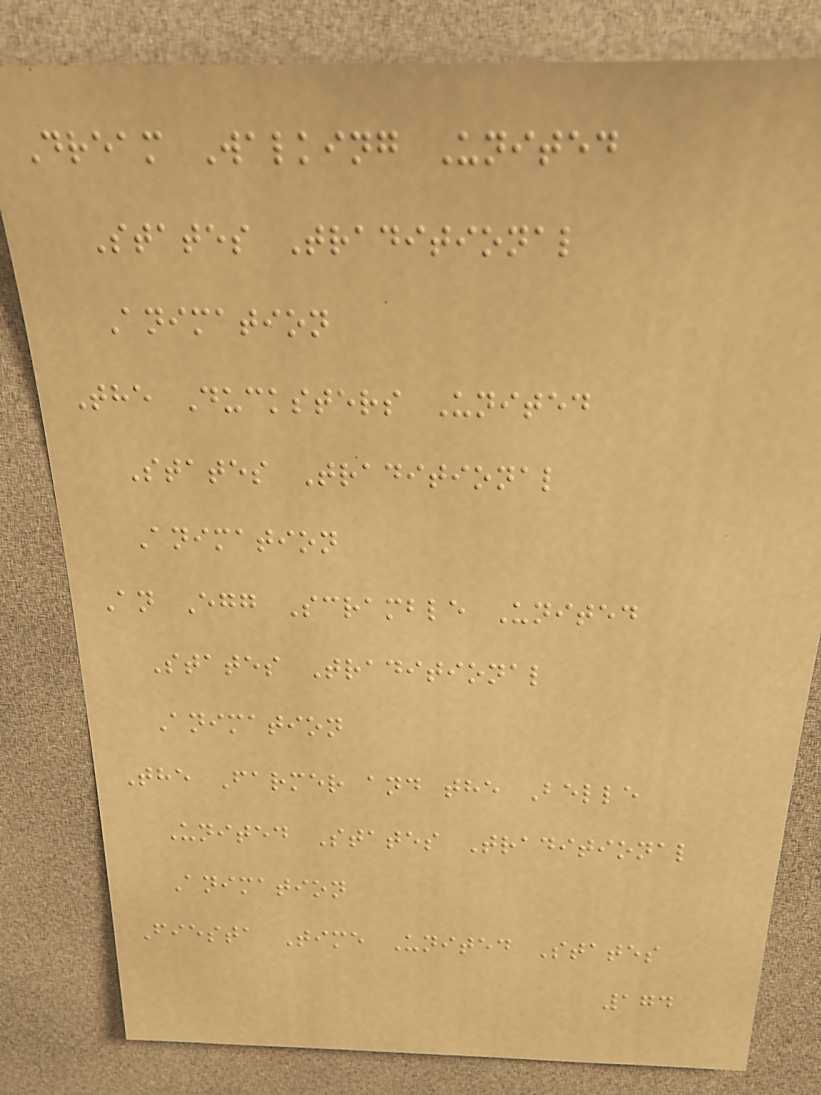Dream Walking United
States Traditional
Animation
The Ducksters United
States Traditional
Animation
An Egg Scramble United
States Traditional
Animation
The Farmer and the Belle
United States Traditional
Animation
Fiesta Time United States
174
